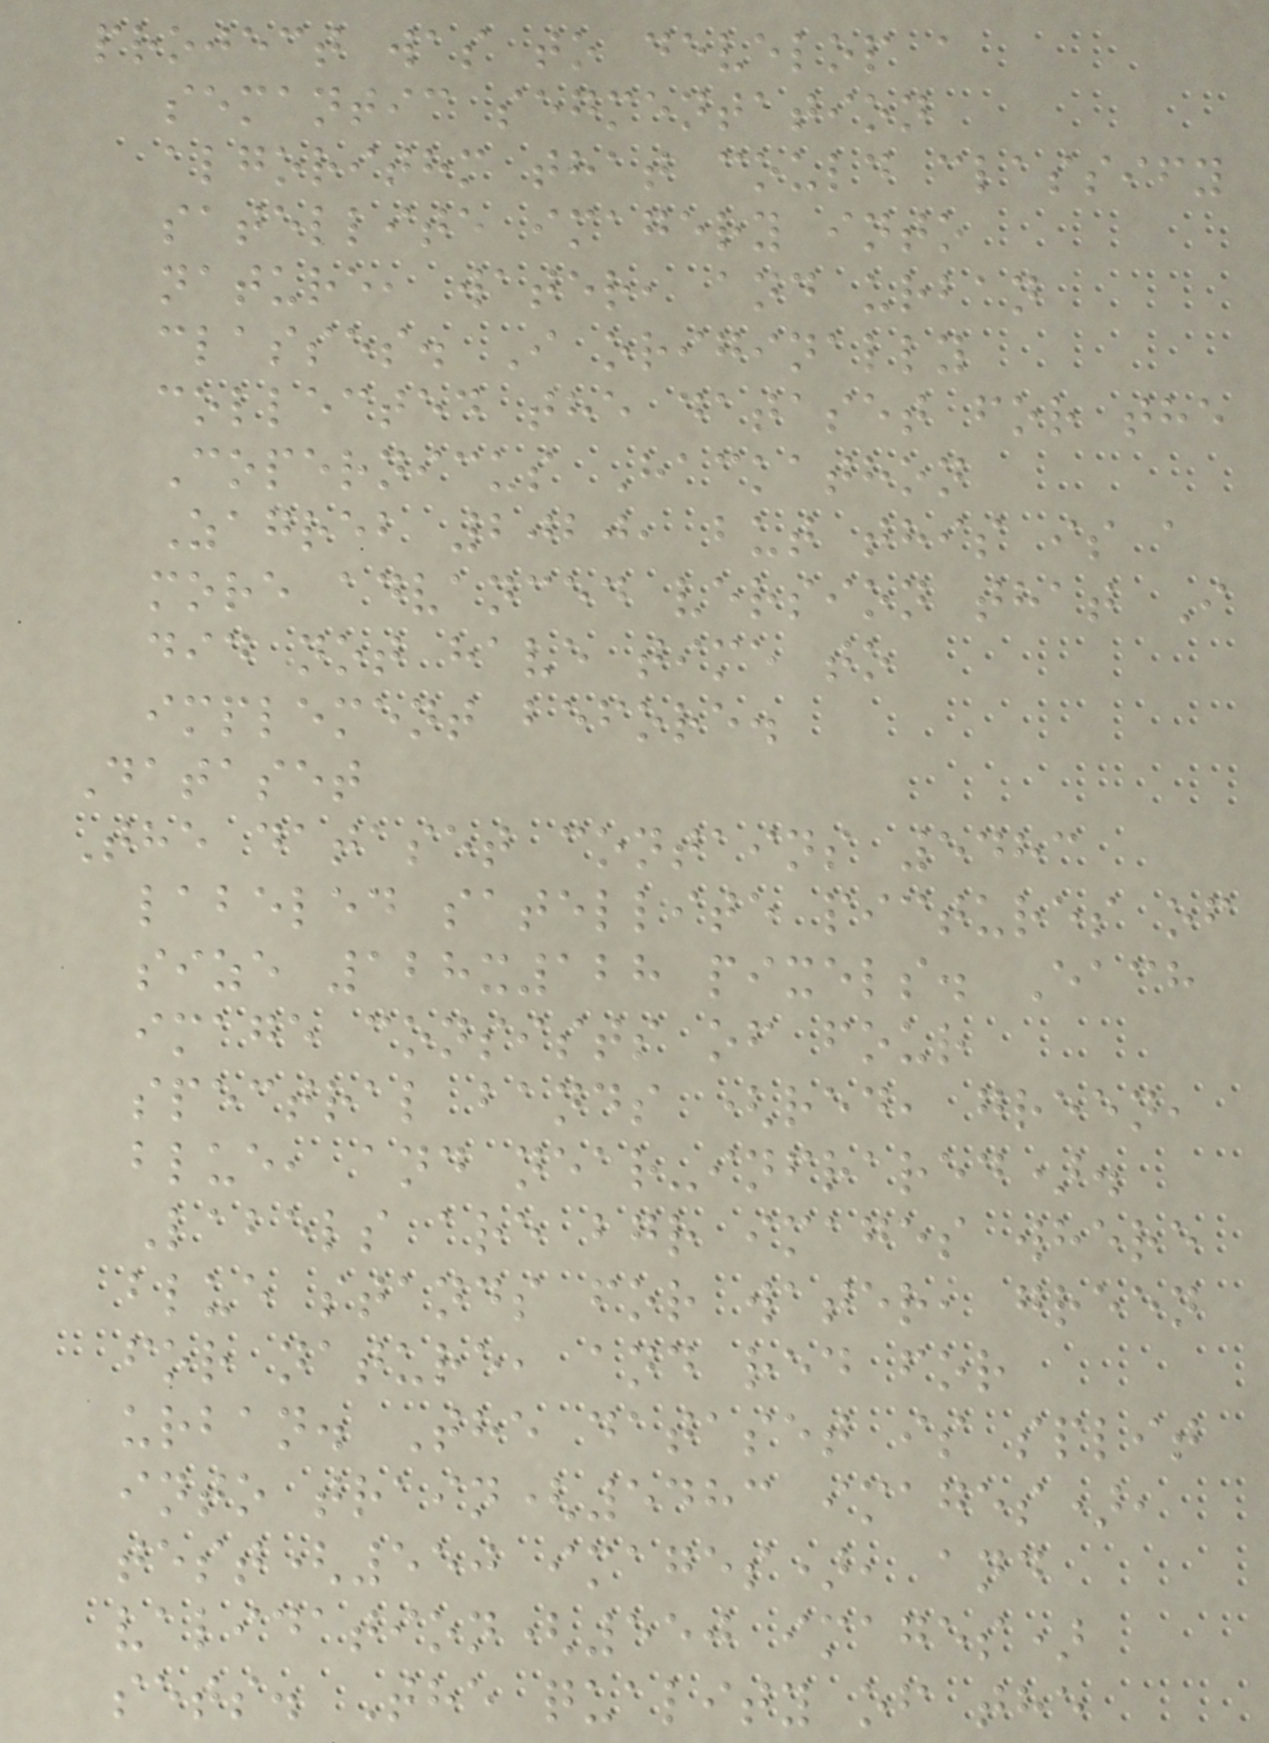project was to develop a
semantic segmentation
algorithm that could classify
satellite imagery into
nature, water, and urban
classes. I originally
collected the dataset for the
Copernicus Hackathon
Zagreb 2020, but this is a
more advanced version that I
did not have time to
implement before.
Dataset
The dataset contains 5483
labeled satellite pictures of
size 128x128 pixels. Each
image consists of four
spectral bands (red, green,
blue, and near-infrared).
Labels are bgr images where
blue stands for water, green
for nature, and red for
urban. The dataset is split
into train(5483 images),
test(550 images), and
validation(550 images)
sets. The quality of the
